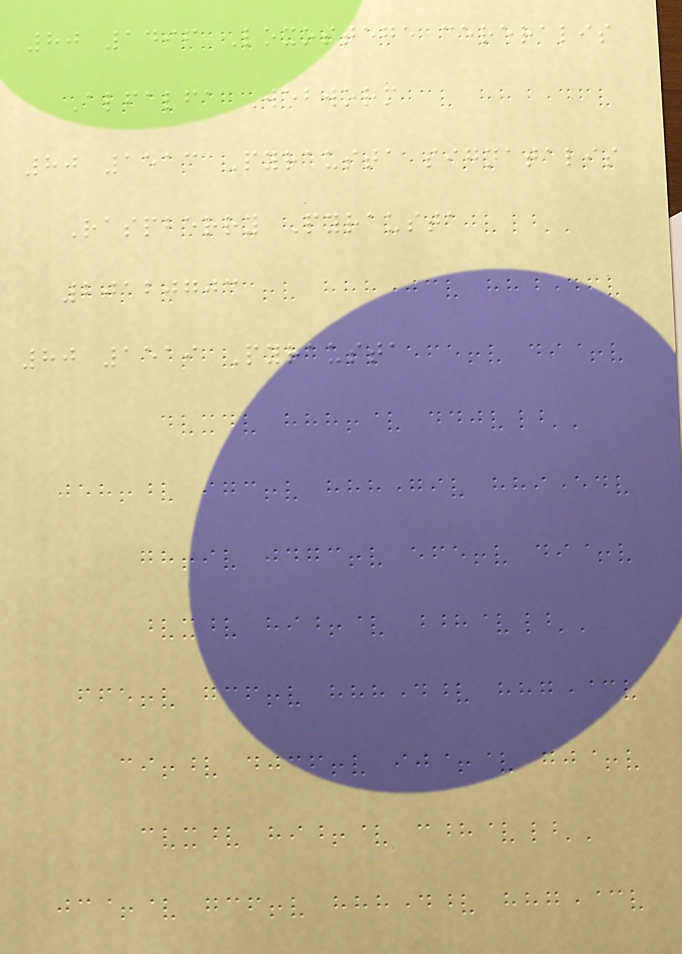80 1496 Loxostege cereralis
Alfalfa Webworm
80 1513 Pyrausta signatalis
Raspberry Pyrausta
20120703
80 1519 Pyrausta
